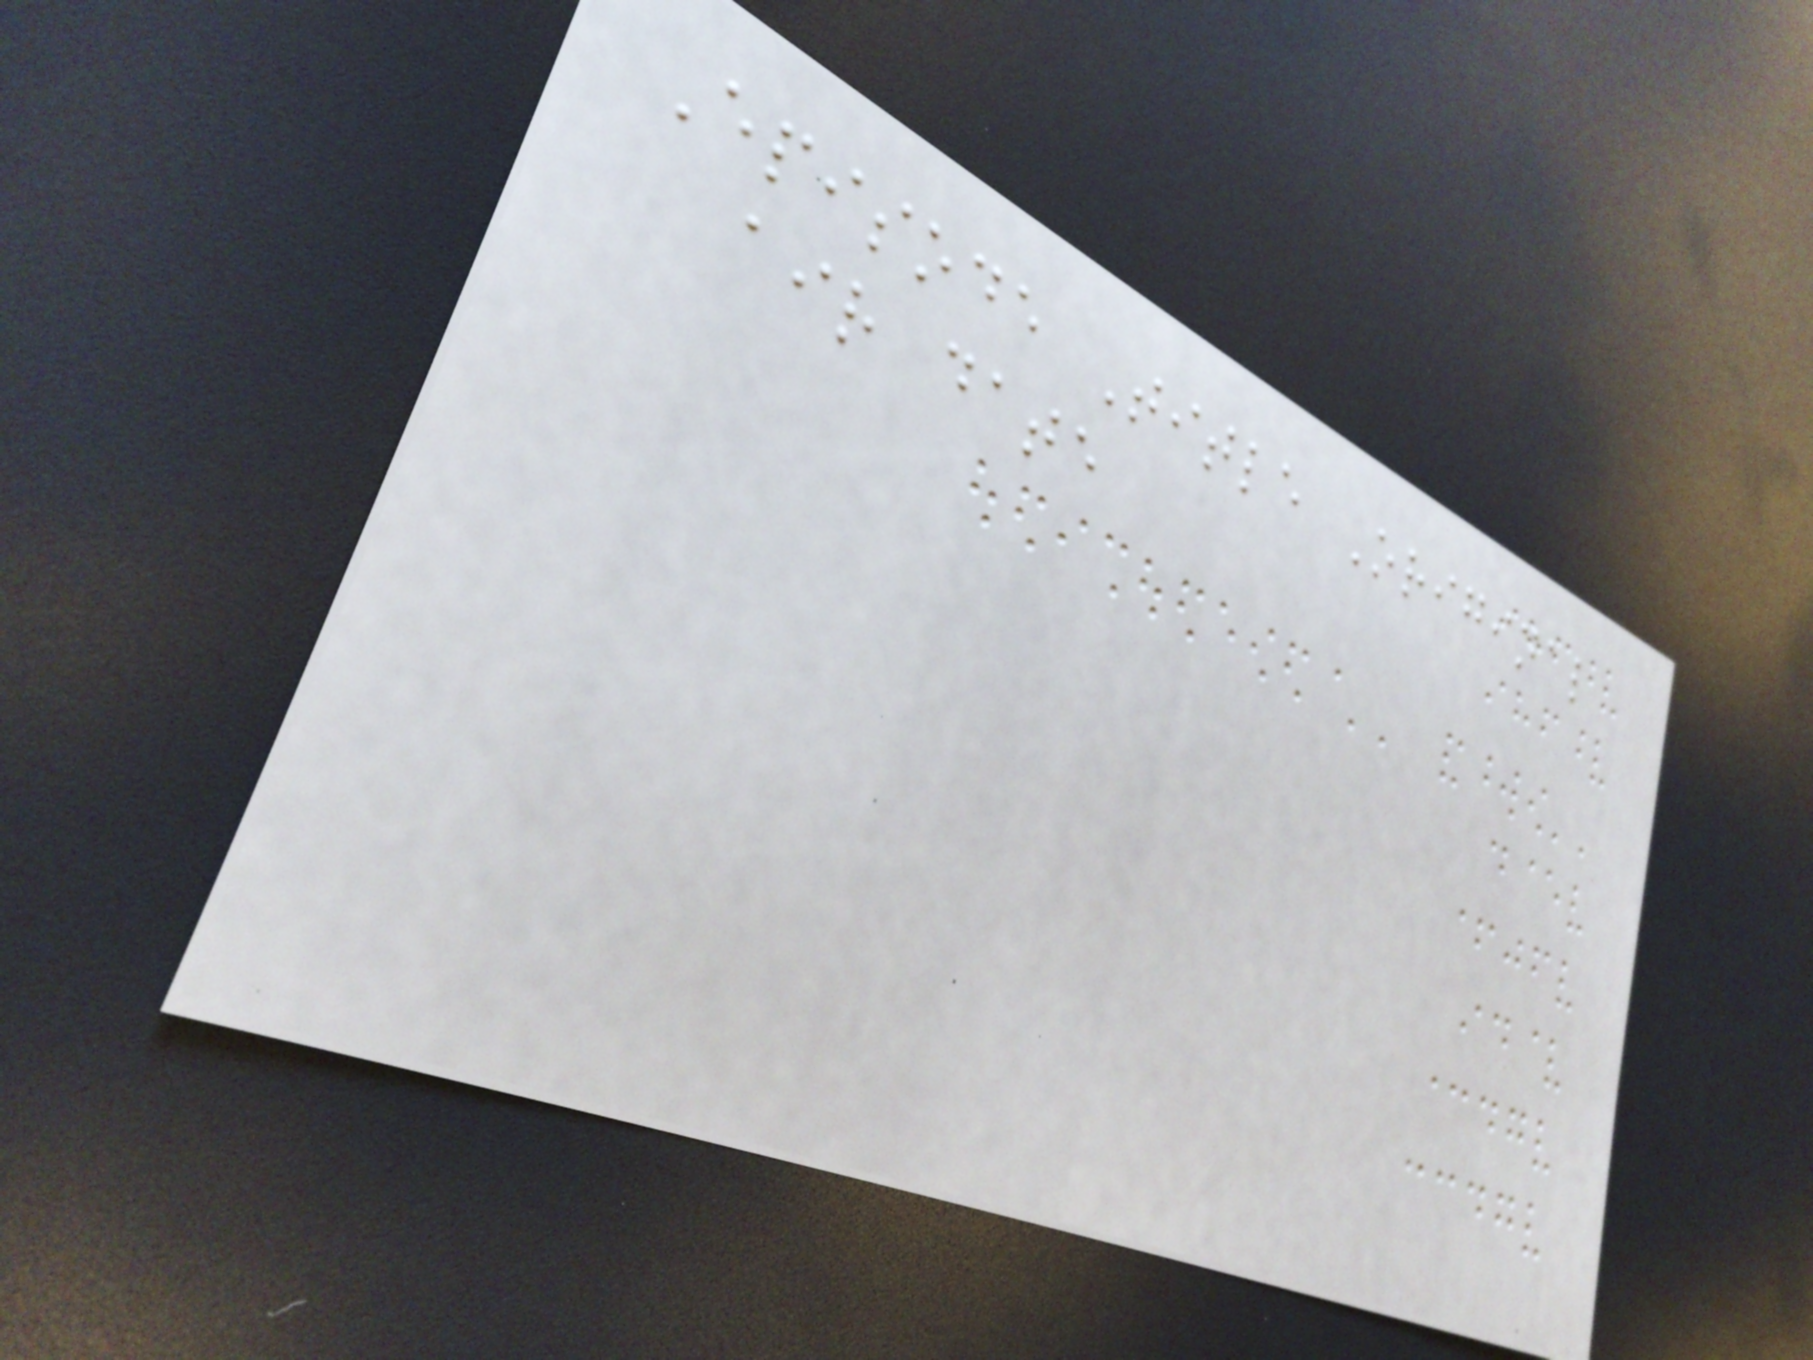Episode Title Original
air date
